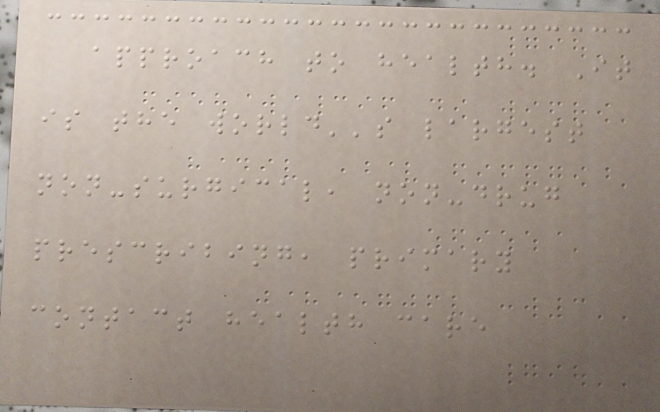approach to health. It
is the world''s largest
non-surgical, non-drug
prescribing, primary
contact health care
